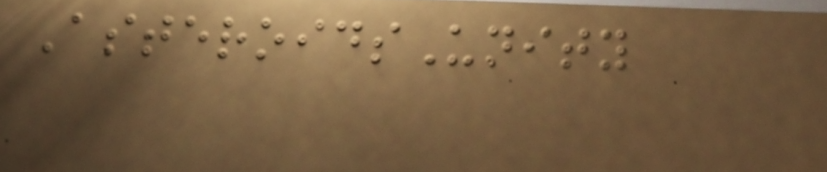AsteroidsUnity
